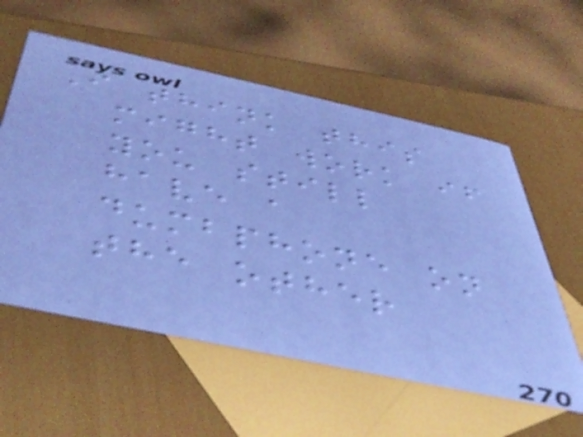I think this
might work if
you still
have a
dumbphone on
the other
